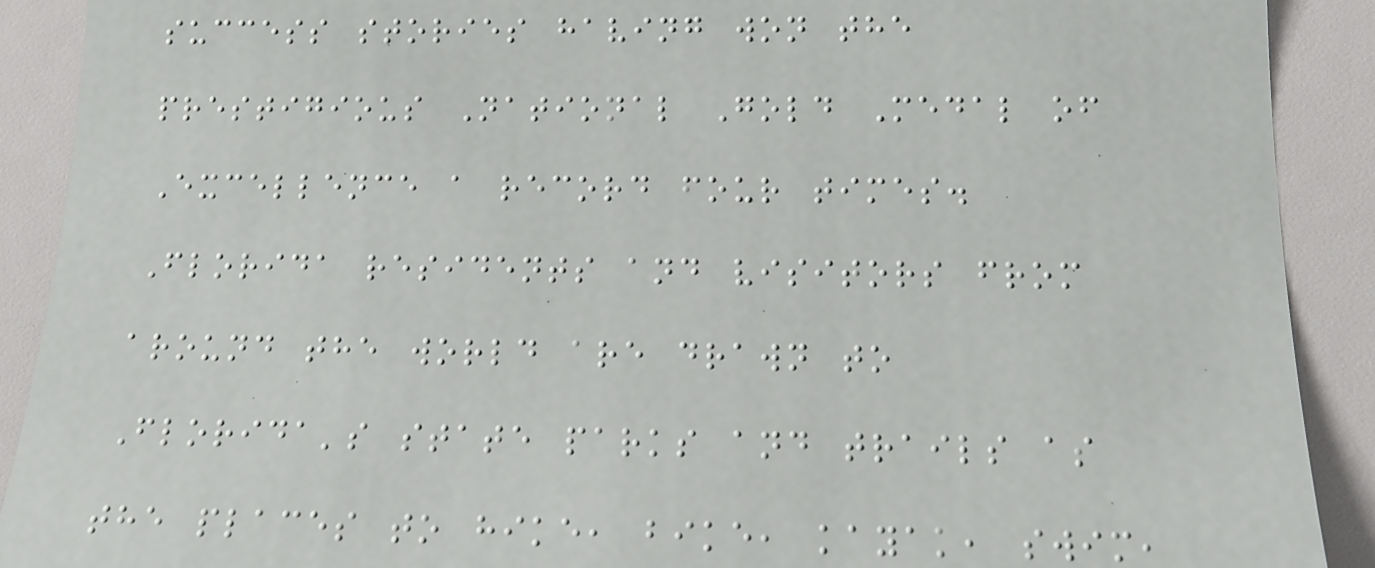success stories having won the
prestigious National Gold Medal of
Excellence a record four times.
Florida residents and visitors from
around the world are drawn to
Florida's state parks and trails as
the places to hike, bike, kayak, swim,
